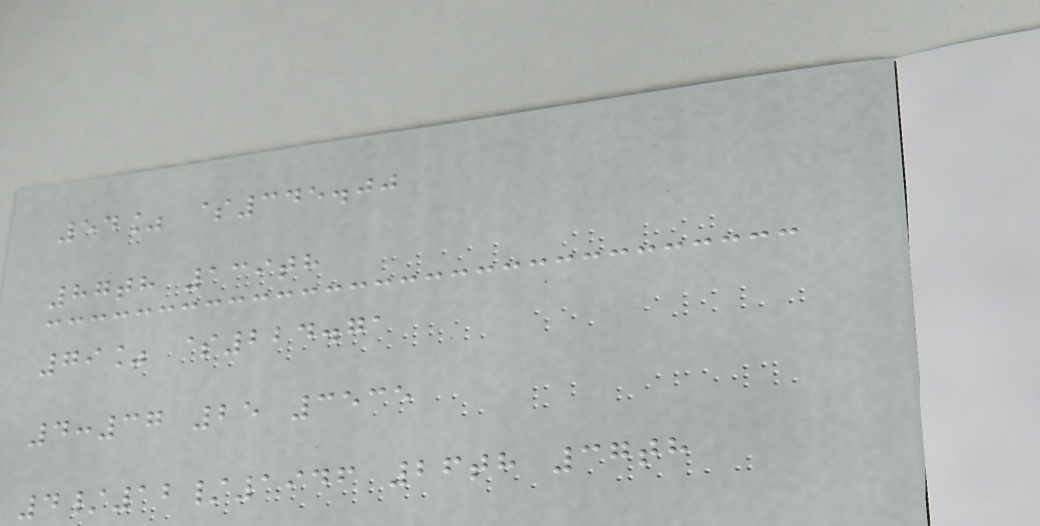54% $345.00
87th 139th
79% $224.71
4:37 25 3535
4/12/1946 26th 37th
